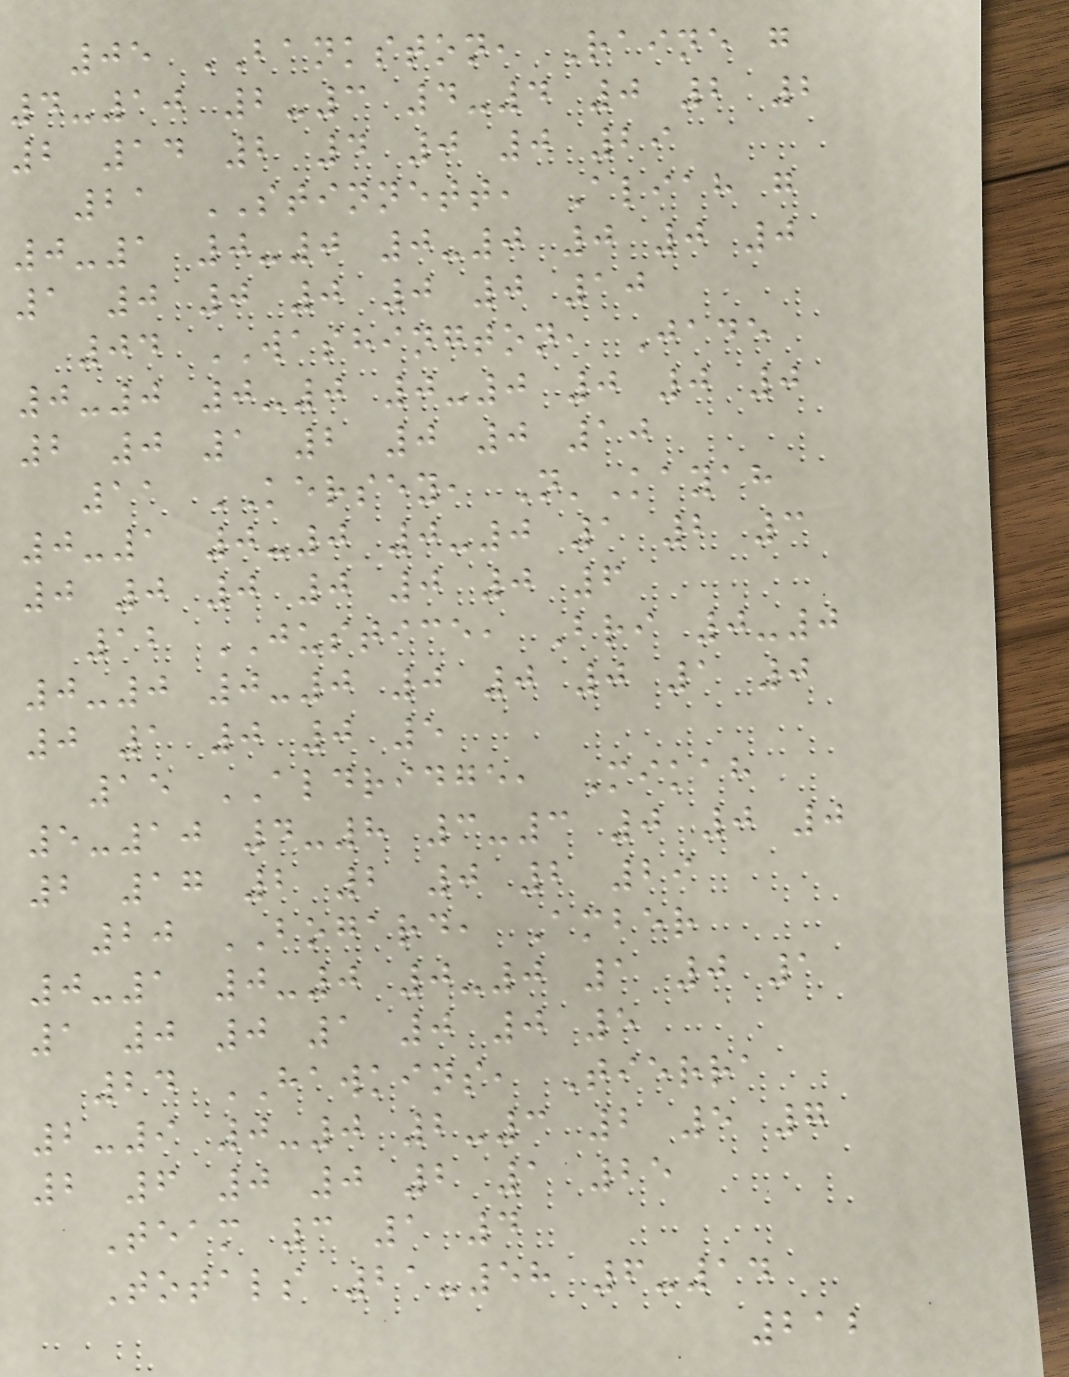05 BANKSTON, Raine g
4-10 2-3 4-4 0 2 2
2 14 2 4 0 0 29
21 STINNETT, Aliah g
0-1 0-0 0-0 0 0 0
1 0 0 0 0 0 10
04 WASHINGTON, Jade
0-0 0-0 0-0 0 0 0
2 0 1 2 0 0 10
11 KERSEY, N'Kayah
0-1 0-0 0-0 1 2 3
0 0 0 0 0 0 6
12 JUSTICE, Bri 0-0
0-0 0-0 0 0 0 1 0
0 1 0 0 5
15 ALDRIDGE, Mikah
5-10 4-8 3-3 0 0 0
2 17 2 2 0 2 29
20 BOGARD, Amber
0-1 0-0 0-0 1 0 1
1 0 0 1 0 0 5
24 HAWKINS, Tierra
2-9 0-0 2-3 2 5 7
2 6 0 0 2 1 25
Team 3 1 4
Totals 21-58 6-14
212
